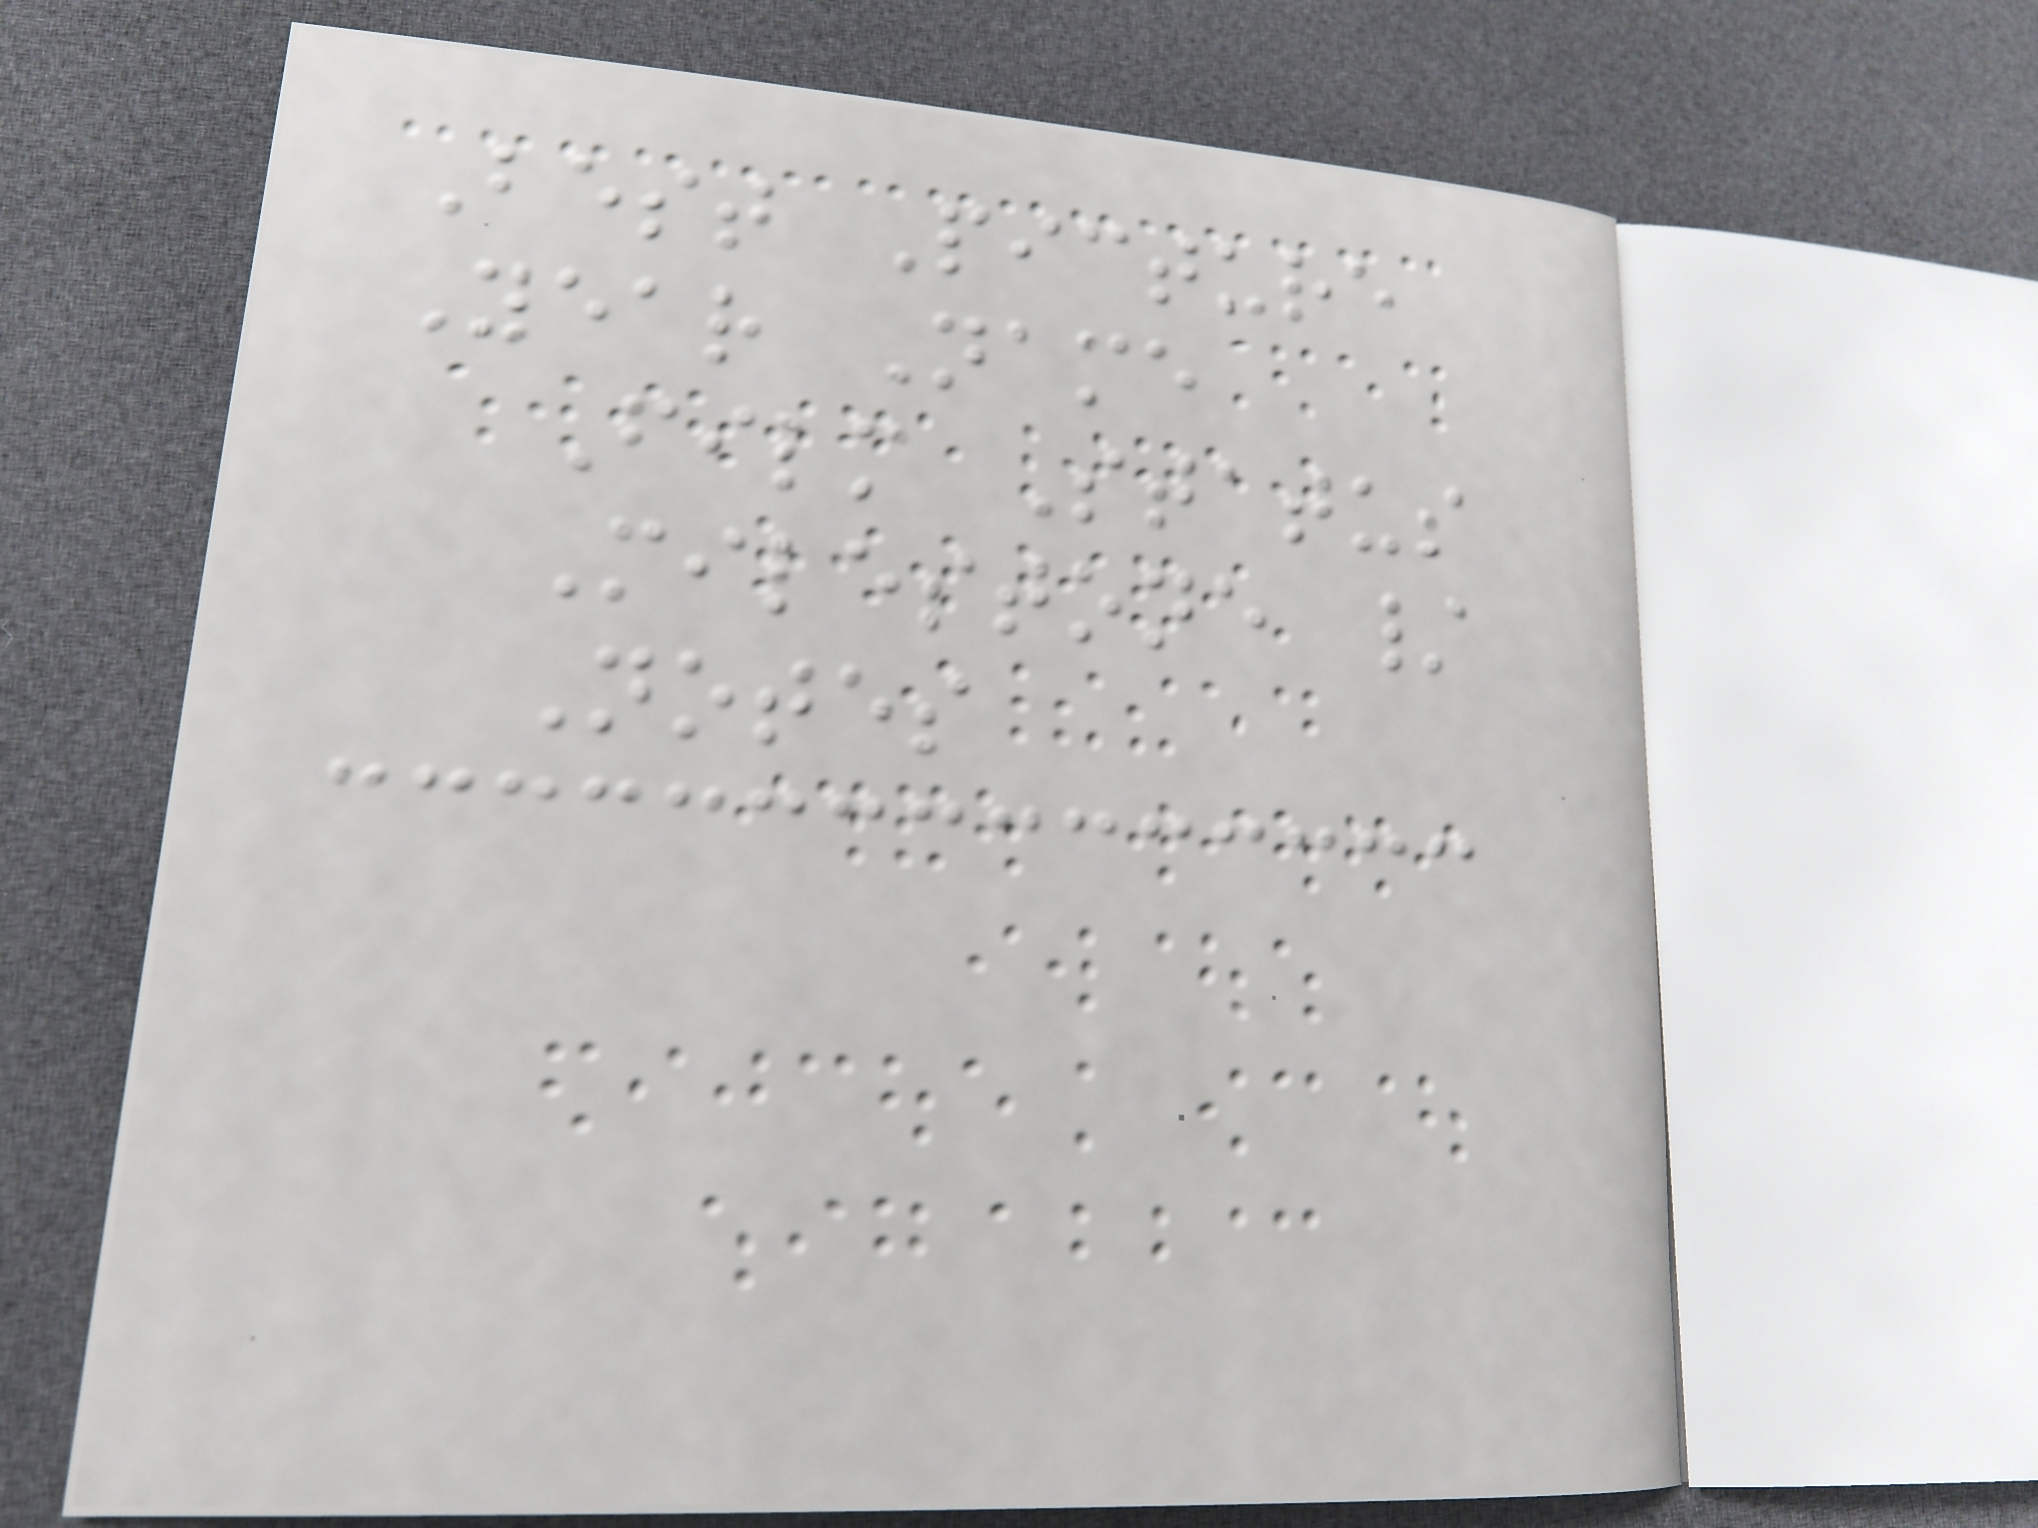Best Picture
Year Name
Film Status
Milestone /
Notes
